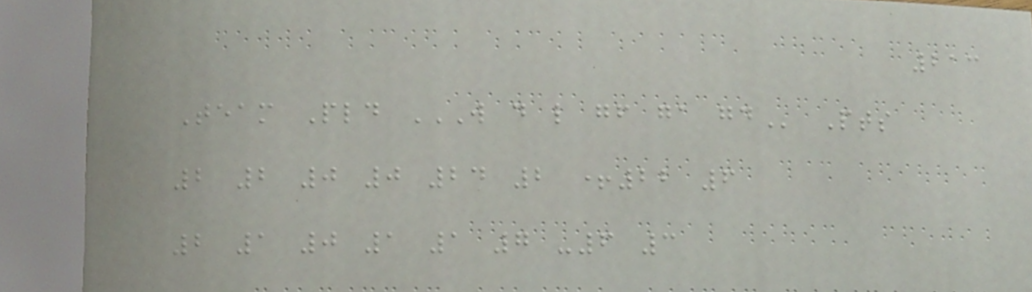213
Team Pld W D L GF GA GD Pts
2 2 0 0 24 2 +22 6
2 1 0 1 1 7 -6 3
